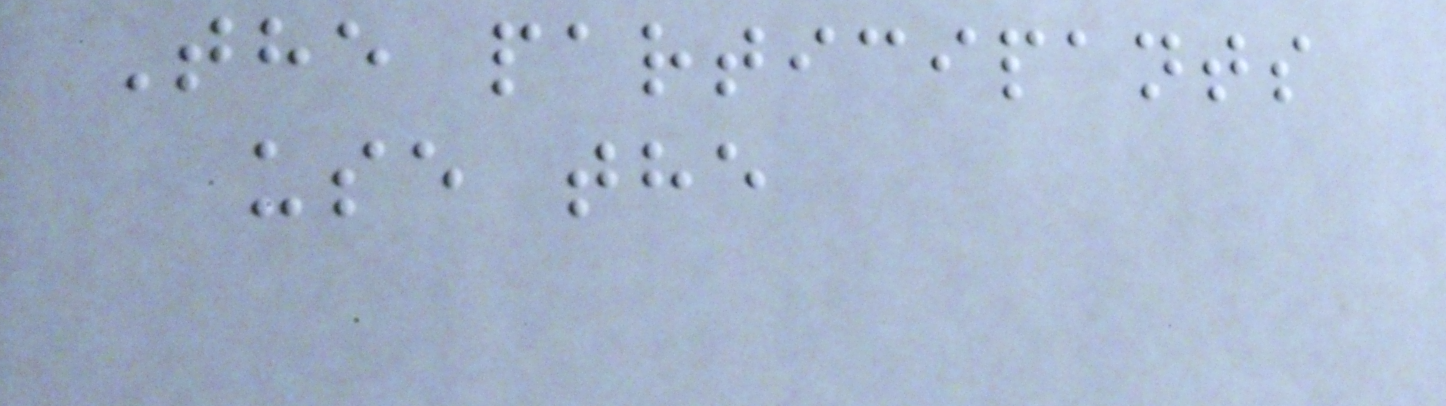The participants
use the
